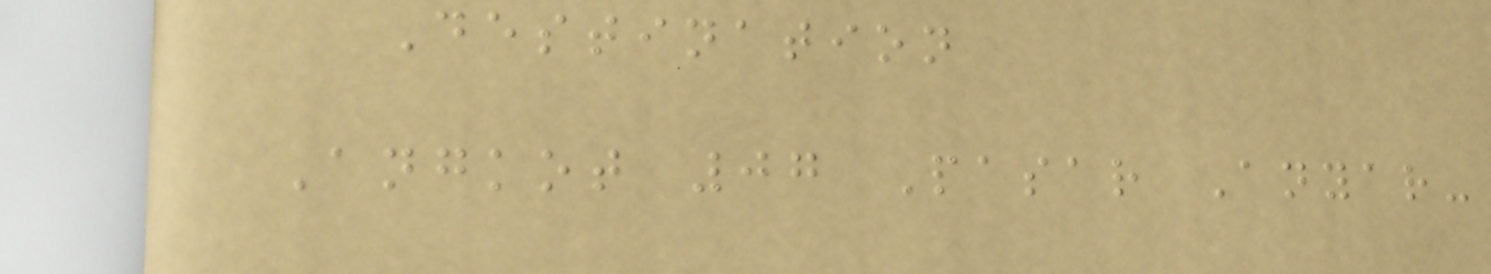Destination
Angkot 07 Pasar Anyar-
